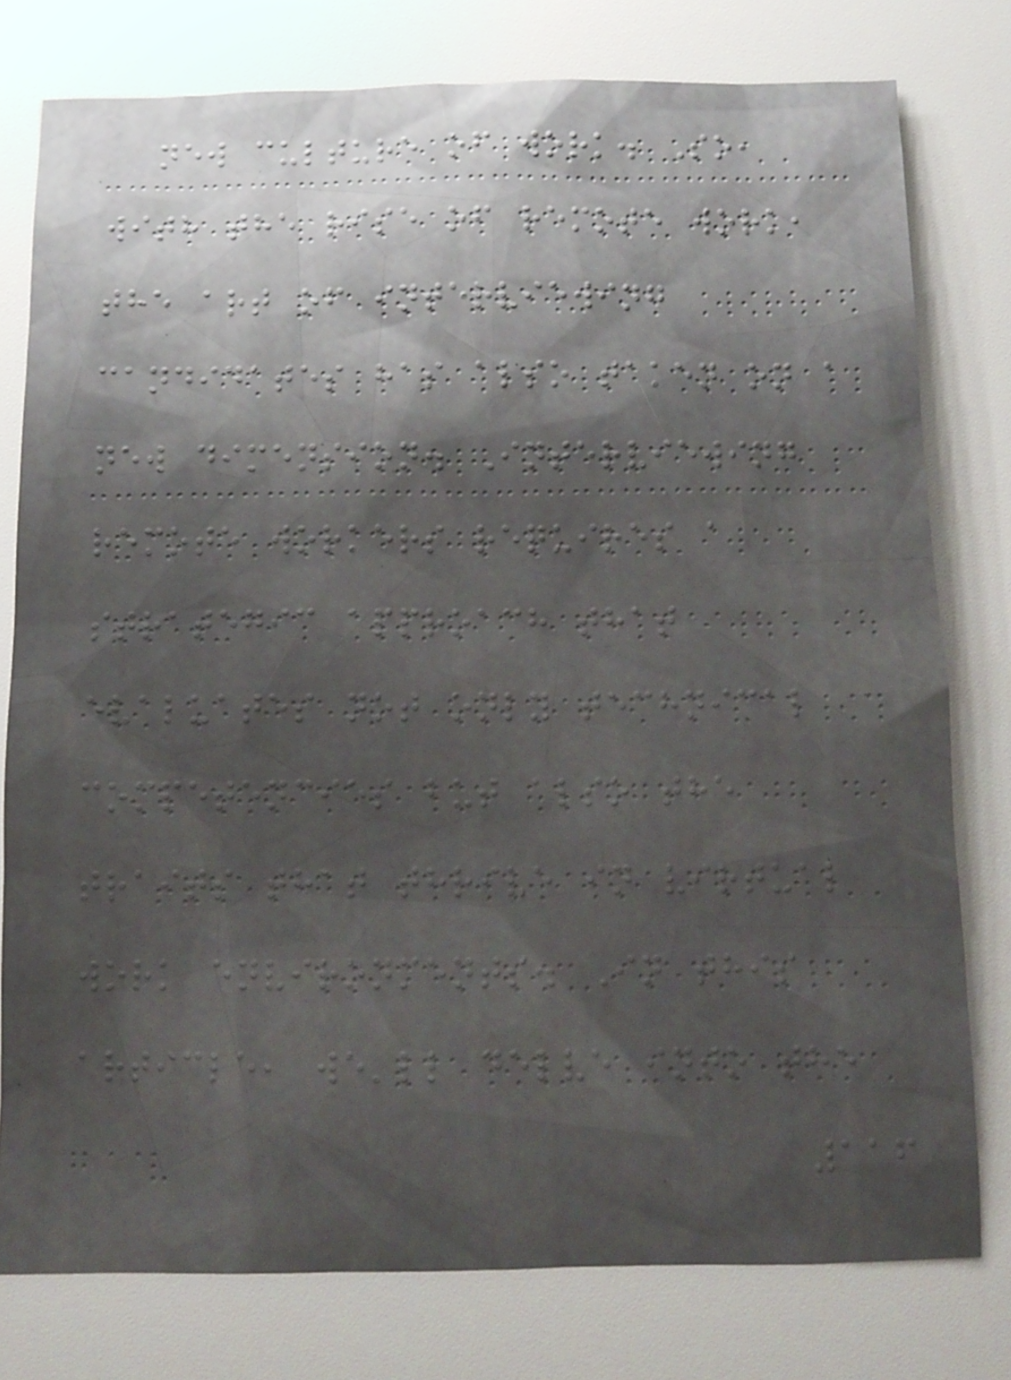new culture of work. So,
with the rise of remote work,
the art of interviewing
candidates has also taken on a
new dimension. Interviewing
remote workers requires a
strategic approach that
evaluates not only technical
competencies but also the
traits that thrive in virtual
work environments. In this
article, we'll delve into the
116
